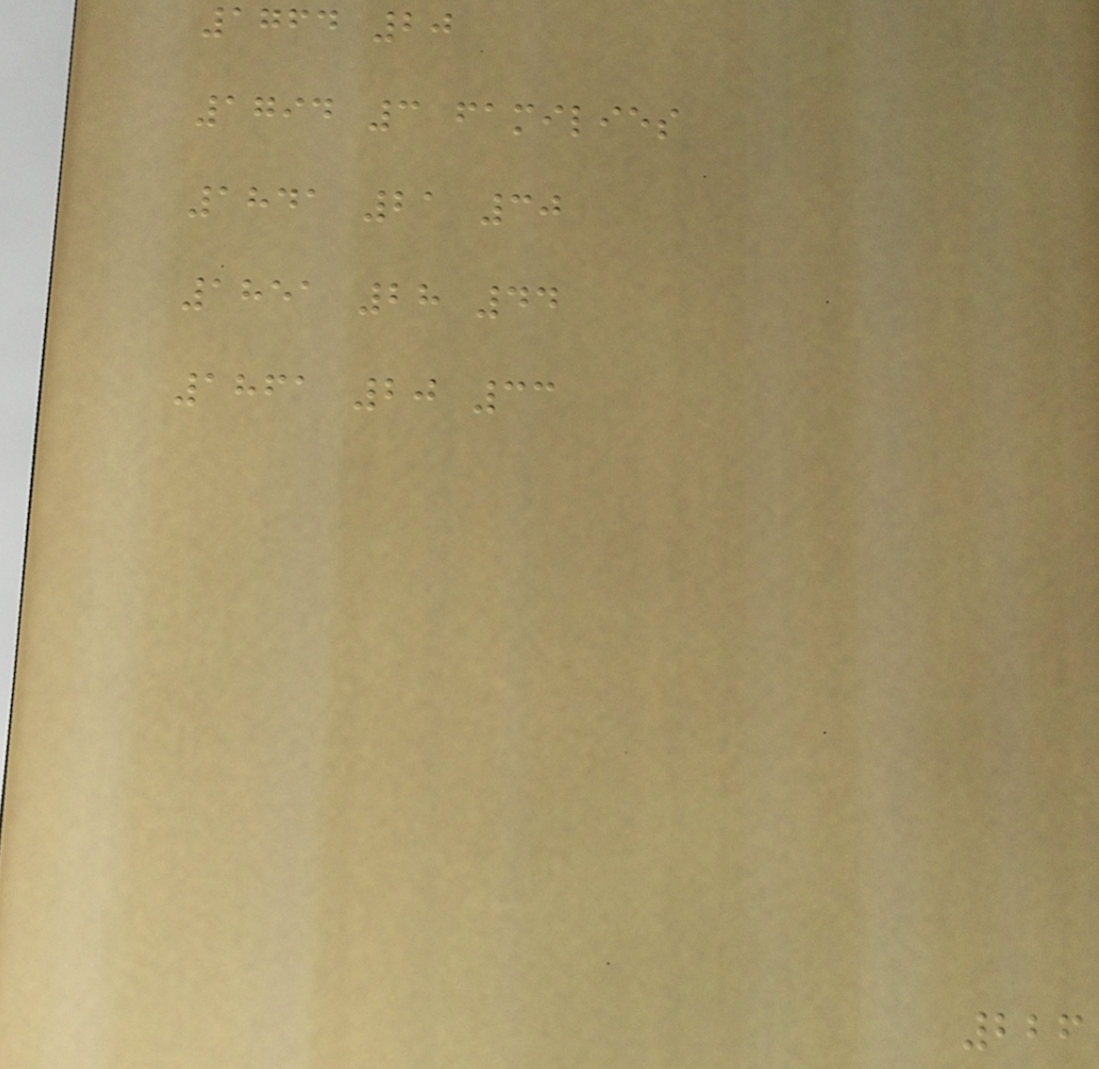1764 20
1794 3 families
1841 21 30
1851 28 44
1861 20 33
226
